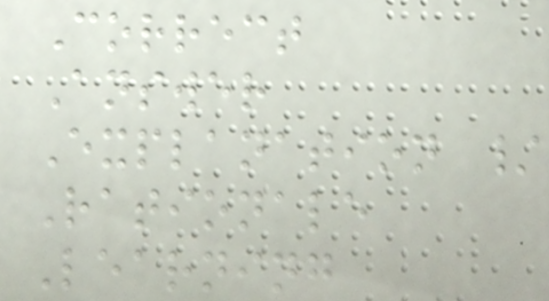Correct
Answer
Explanation /
Rationale
Learning
